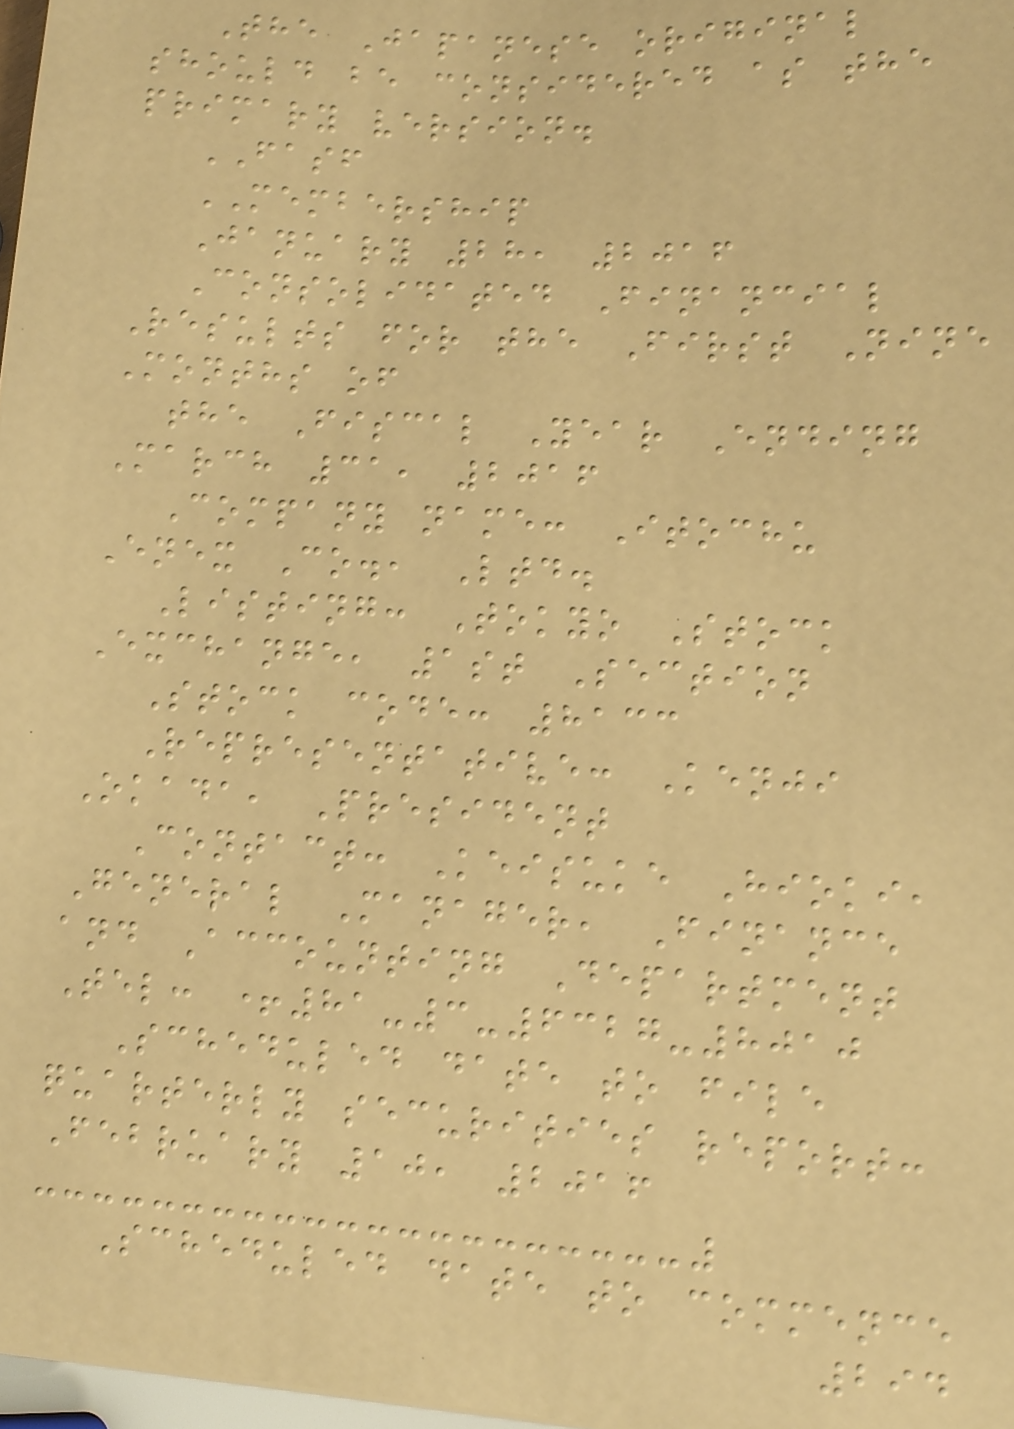The Japanese original
should be considered as the
primary version.
FASF
MEMBERSHIP
January 28, 2016
Consolidated Financial
Results for the First Nine
Months of
the Fiscal Year Ending
March 31, 2016
Company name: Itochu
Enex Co., Ltd.
Listing: Tokyo Stock
Exchange, 1st Section
Stock code: 8133
Representative: Kenji
Okada, President
Contact: Keisuke Hioki,
General Manager, Finance
and Accounting Department
Tel: +81-3-6327-8010
Scheduled date to file
quarterly securities report:
February 10, 2016
Scheduled date to commence
294
